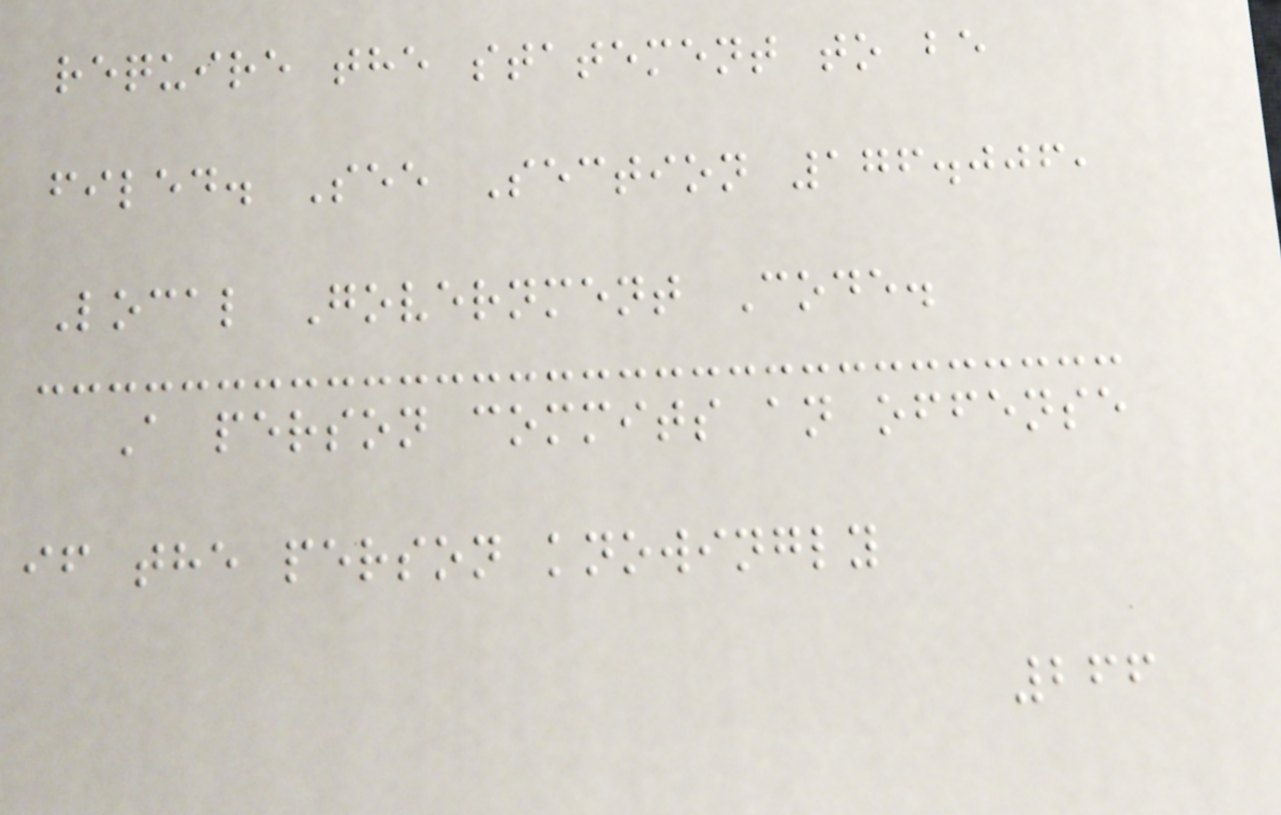require the statement to be
filed. See Section 176.006,
Local Government Code.
A person commits an offense
if the person knowingly
266
